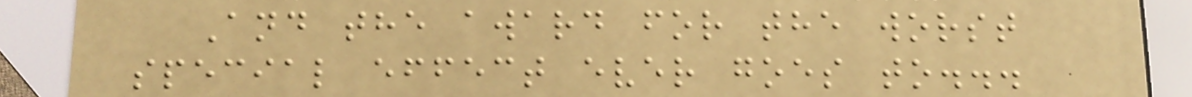And the award for the worst
special effect ever goes to...
